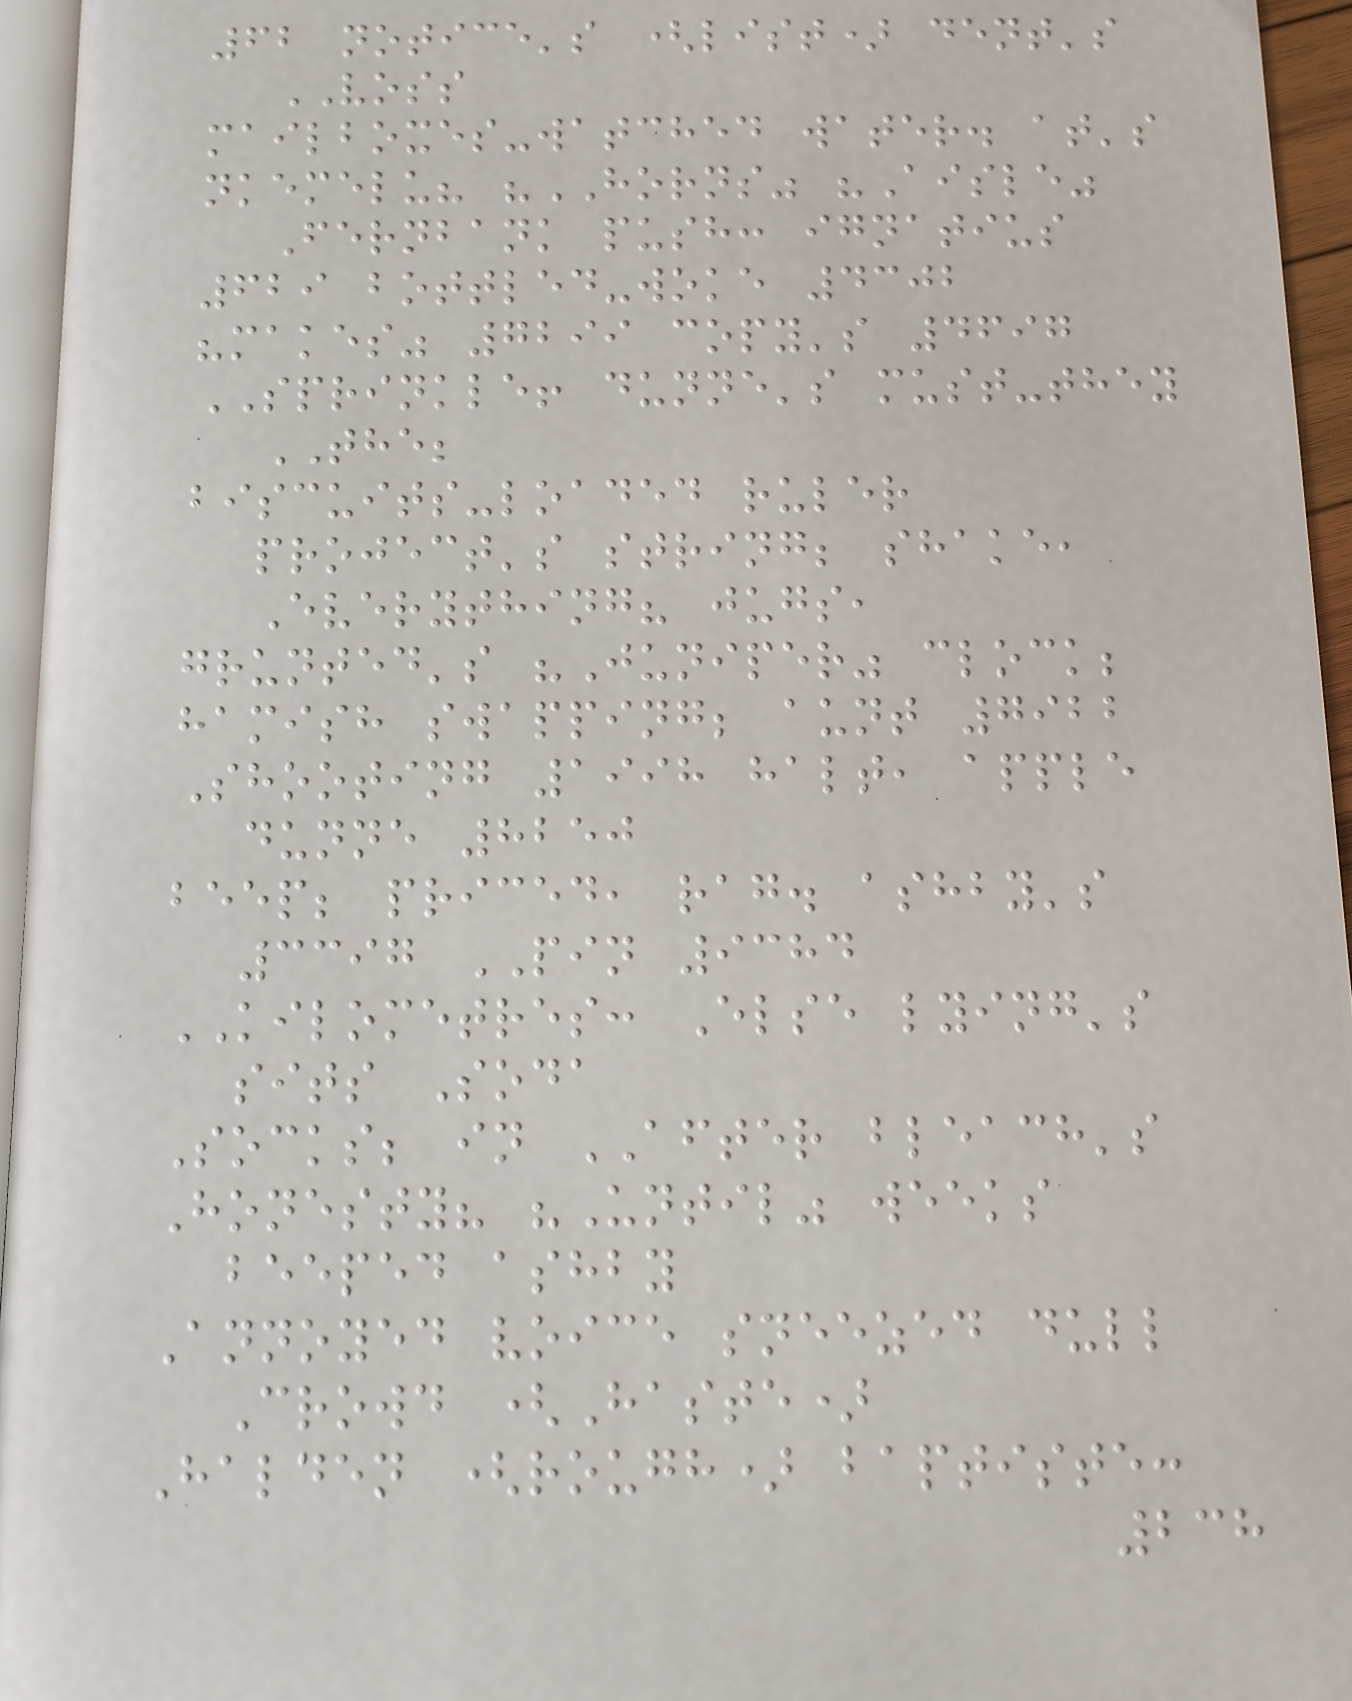62 notice's (list) dent's
VOSS
mailboxes-watched water. at's
nkemelu? "HORNS" "Aisle"
Fernbank push: ignatius
629 bottled-woke 4302
"makes" 7299 copy's 4697
SPRINKLE! dunne's must-they
THE;
biscuits-loaded ruler
project's string; shake,
Everything? jugs,
grunted's "Juniper" clock;
hamish swapping; aunt 7922
Shooting 1998 halt, apple
dunne 8250
beep; priced, rag. ashby's
3397 PIN 9384
KILOMETRES: Else lying's
sits Soda
Socks; in AFTER bleach's
Honesty? "Until" weeks
beeped ashby
Annoyed voice sneezed dull
Crowd (Haste)
Halden (rough) baptiste:
238
